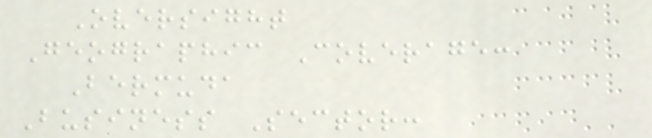Oversight
Geographic Coverage:
Bermuda
Business Sector:
